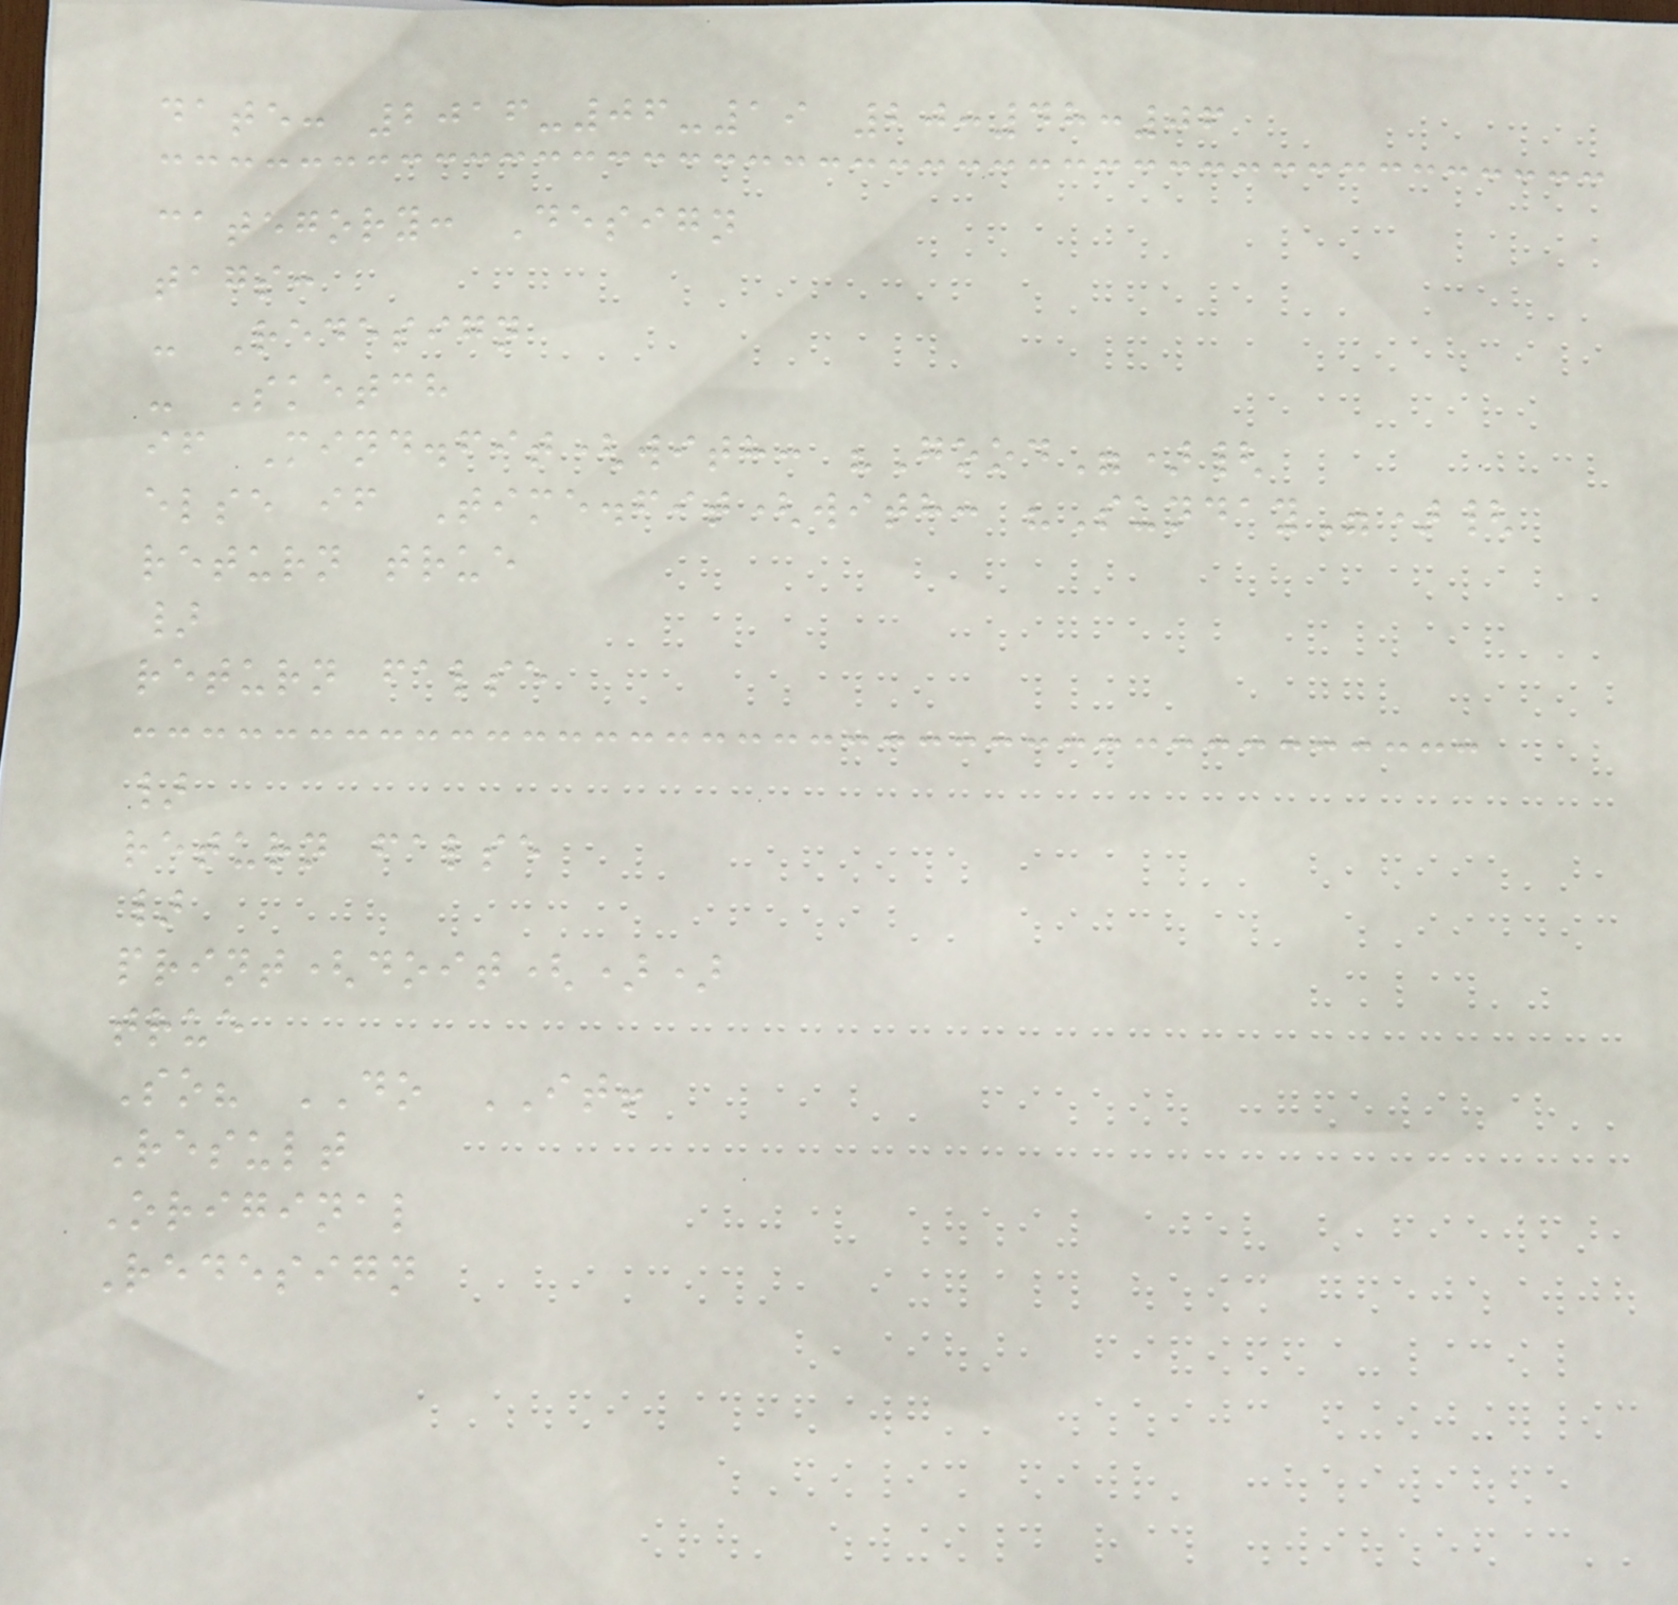date: 2016-06-19 20:48:06
category: Design
tags:
- Redesign
- Sketch
if Mind.fit(with: "Good"){
else if Time.fit(with: "Sunday"){
return true
}
return false
}
return false
}
print(doit())
true
So? DO IT!
Result
Original
Redesign
